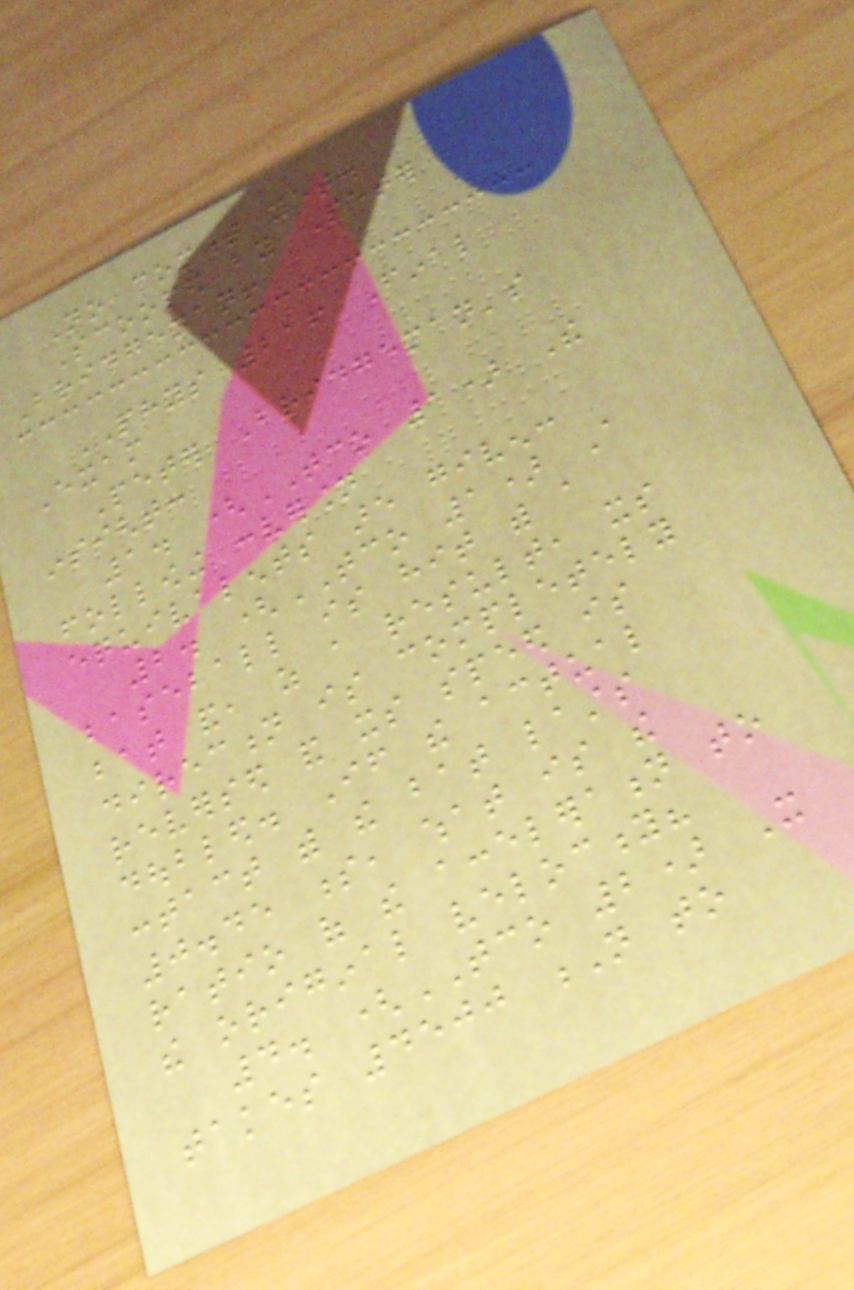No comment yet.
Scooped by Peter
Bridgeman!
PHYS 216 Final
Exam
Peter Bridgeman's
insight:
1. (TCO 1) The
following conversion
equivalents are given:
2. (TCO 1) A
baseball is hit with a
bat and, as a result, its
direction is completely
reversed and its speed is
doubled. If the actual
contact with the bat lasts
0.45 s, what is the
ratio of the acceleration to
the original velocity?
4. (TCO 2) It
takes 4500 N to
